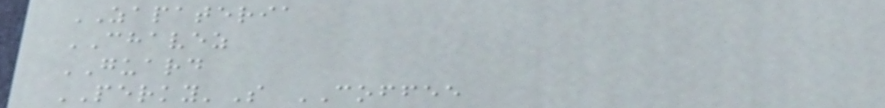ZAPATERIA
CHAVEZ
GUARD
PERKY'S COFFEE
